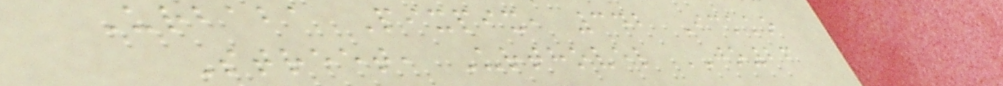Urbaba Pixpix, 342 Ickko
Street, Urthovel JO26
